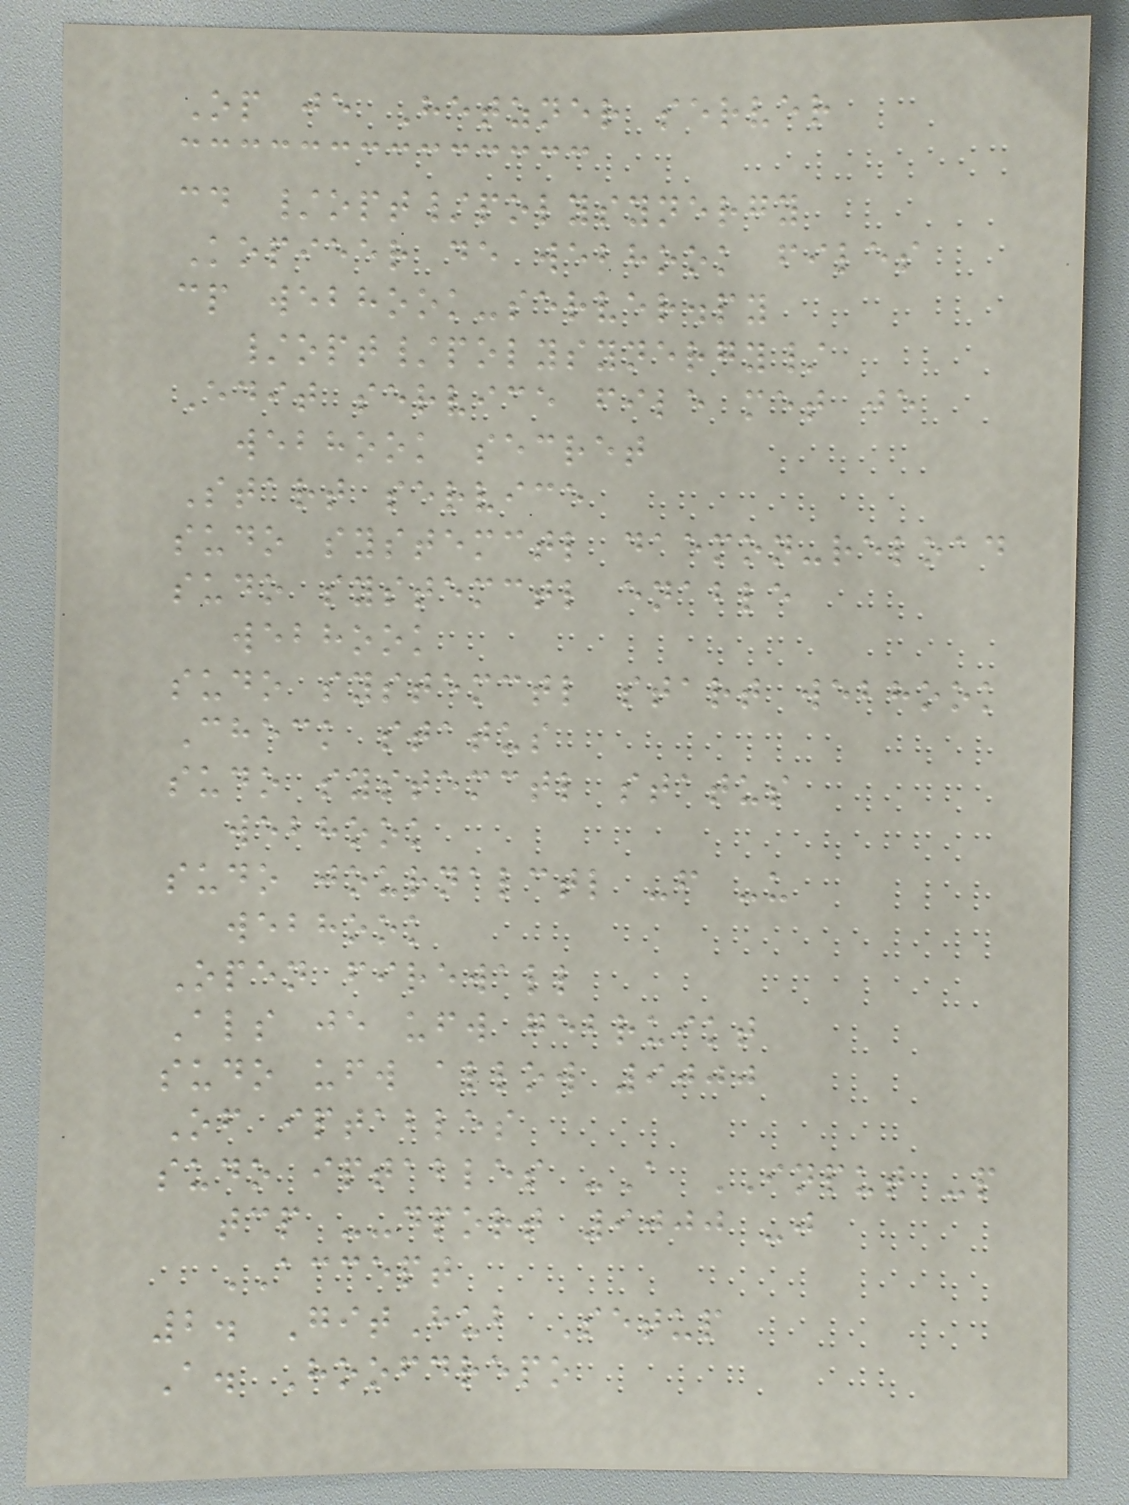Op je Hetzner server
cd /opt/polysynergy
Kopieer de webhook files
cp webhook-server.py
/opt/polysynergy/
Edit service file met je
webhook secret
Start service
sudo systemctl daemon-reload
sudo systemctl enable
webhook
sudo systemctl start webhook
Check status
sudo systemctl status
webhook
sudo journalctl -f -u
webhook
Open firewall
Als je ufw gebruikt
sudo ufw allow 9000
Of iptables
sudo iptables -A INPUT -p
tcp --dport 9000 -j
ACCEPT
2. GitHub Setup
A. Hoofdrepo
